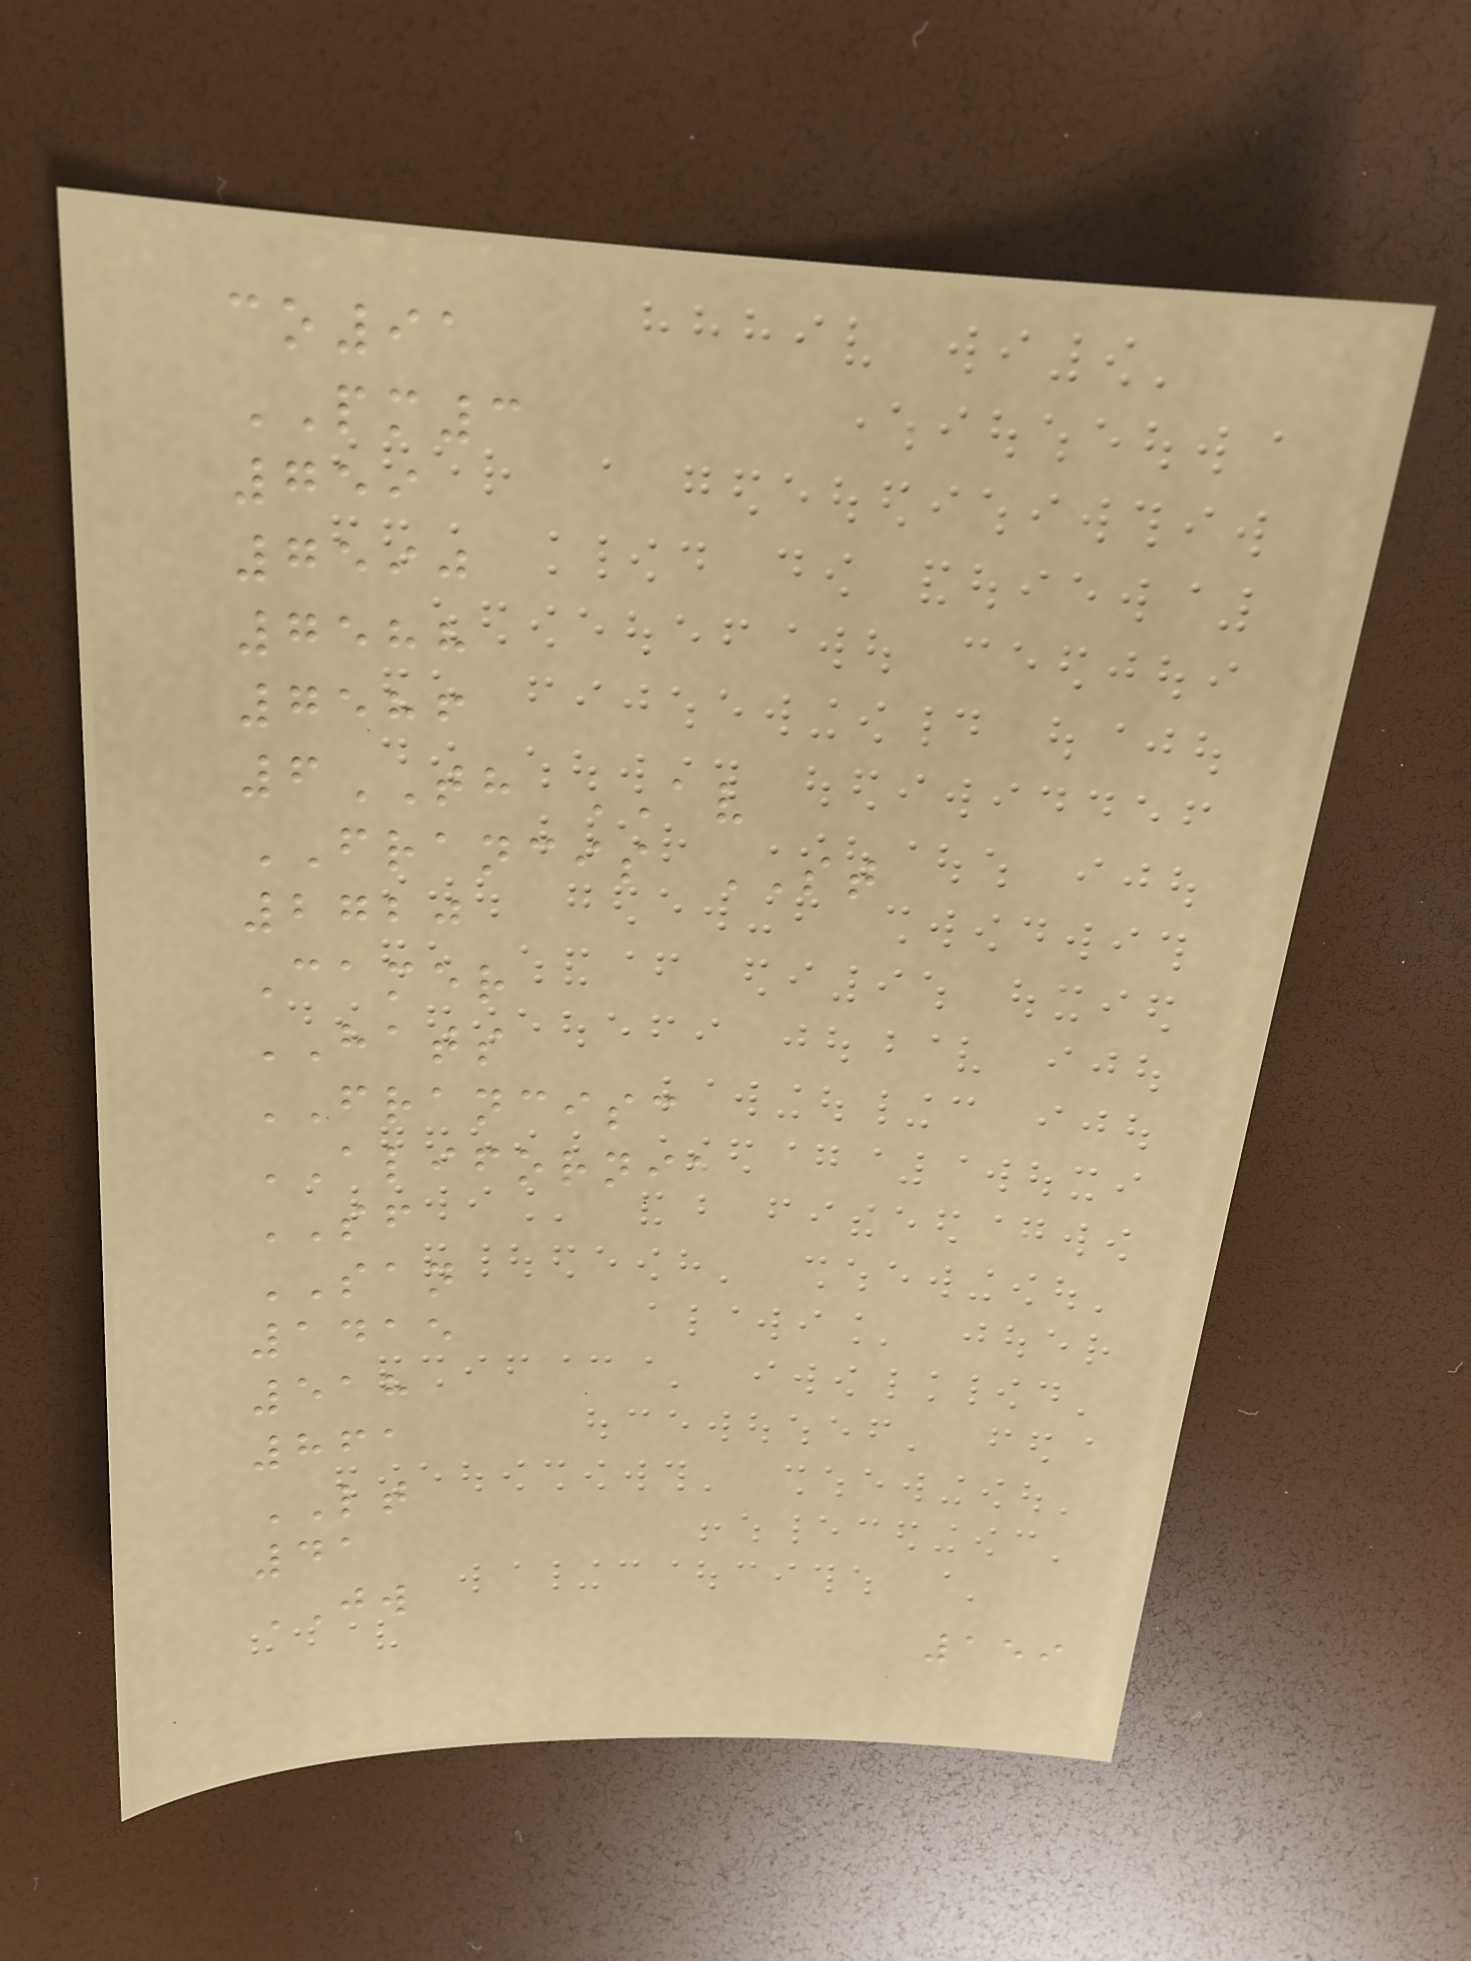co91
PM3
759
7590
7588
7586
6TH AV
FRANCIS ST
2720
Camer
HATS
FRANCISC
ALIFORNIA
SF
SAN
1415
518
861
LT
41
JW
159
